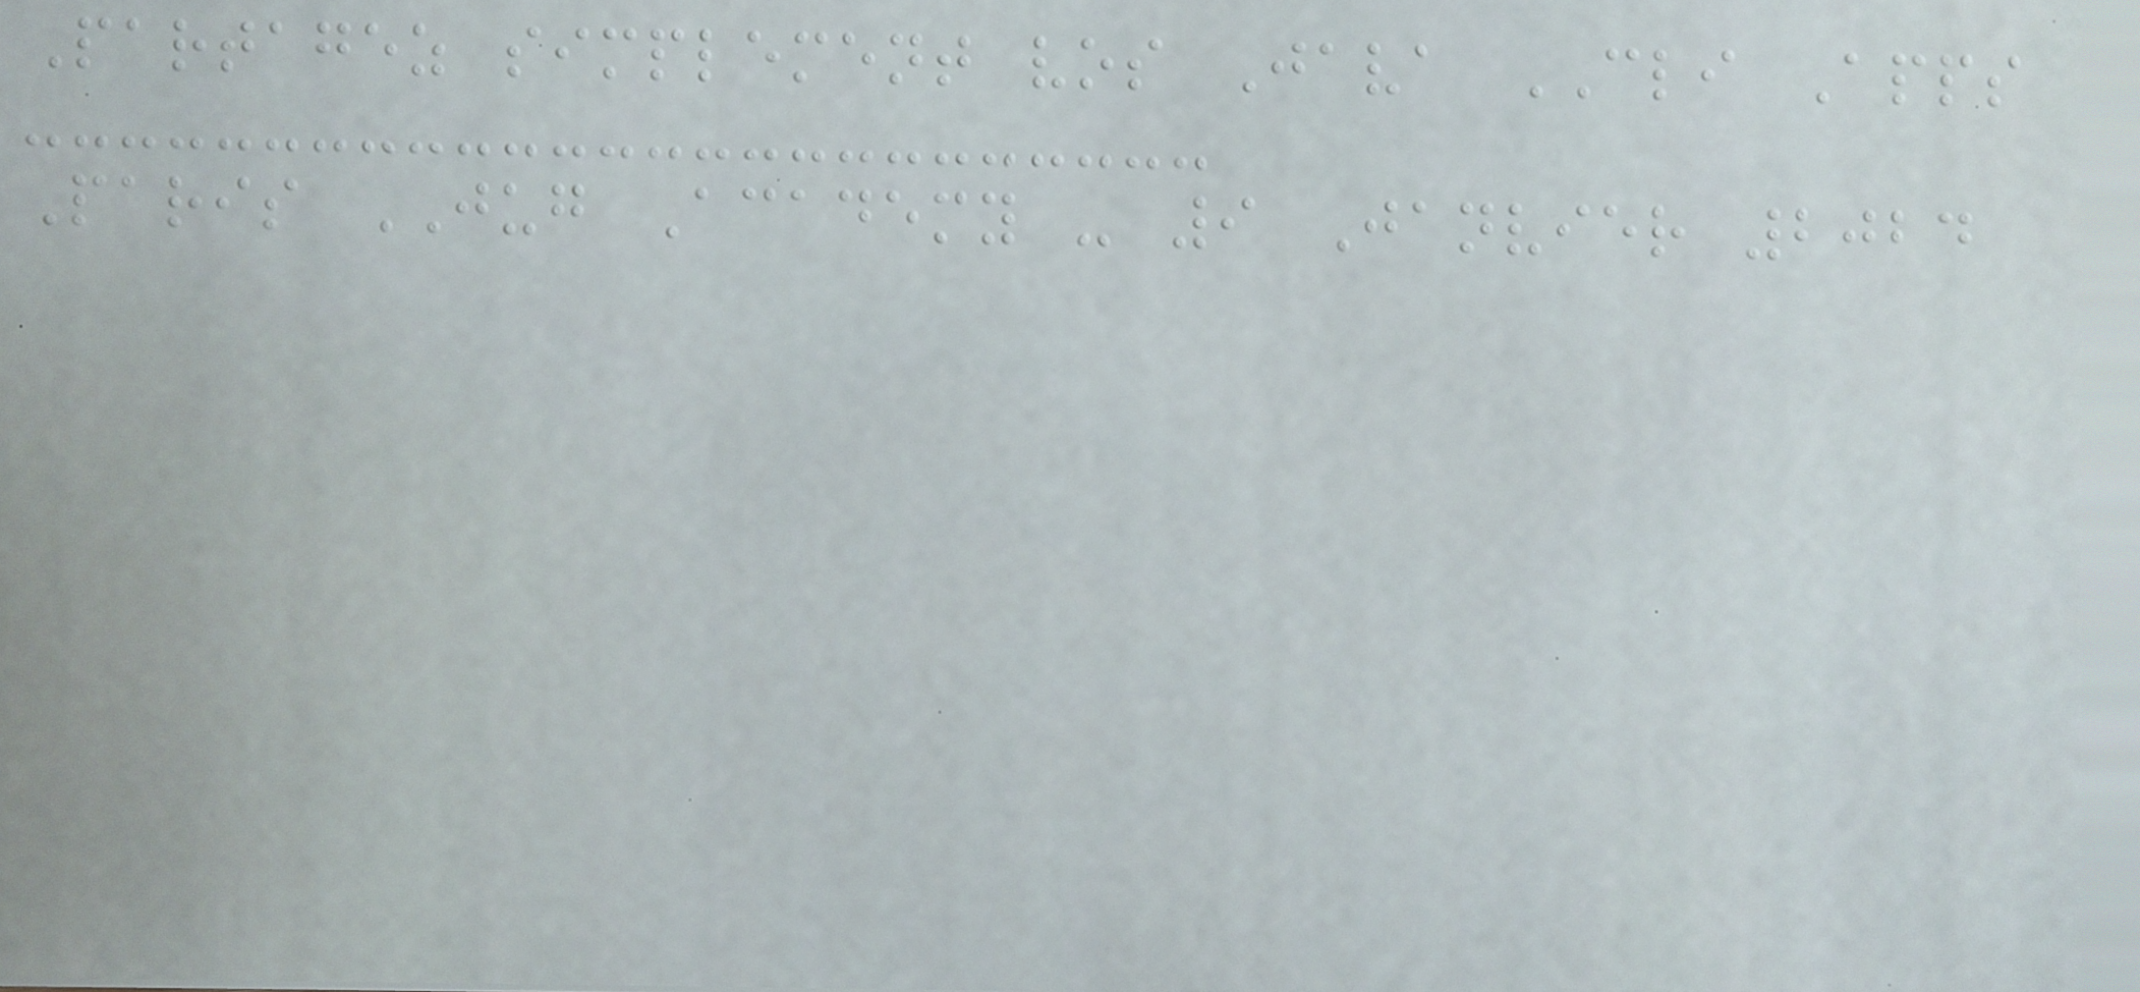Partagez simplement vos Java CLI Apps
Paris JUG Academy - 9 Janvier 2024
